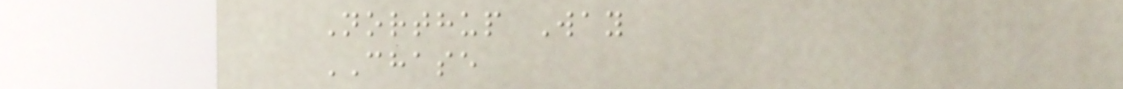Northup Way
CHASE
